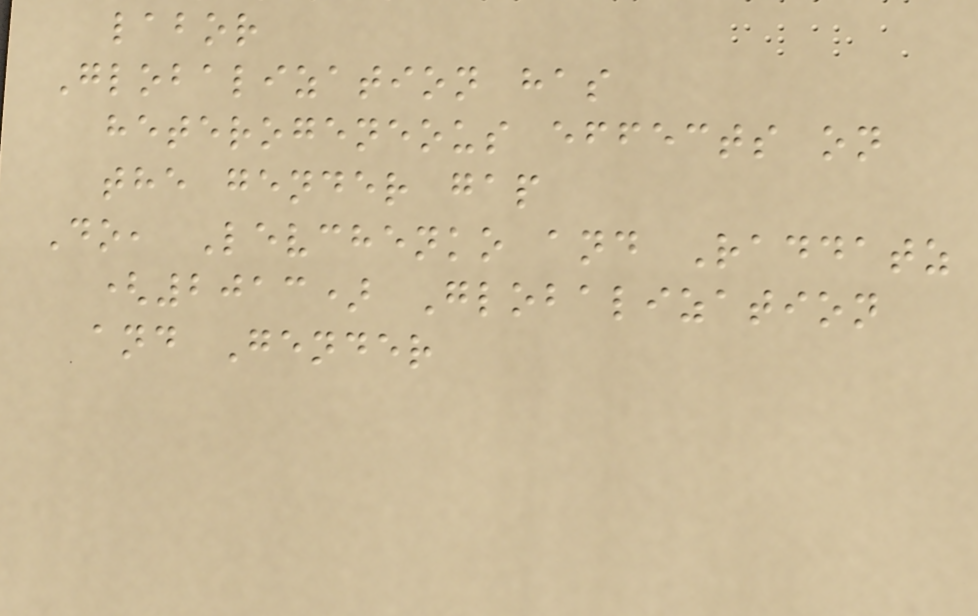labor
Globalization has
heterogeneous effects on
the gender gap
Do, Levchenko and Raddatz
(2013) Globalization
and Gender
